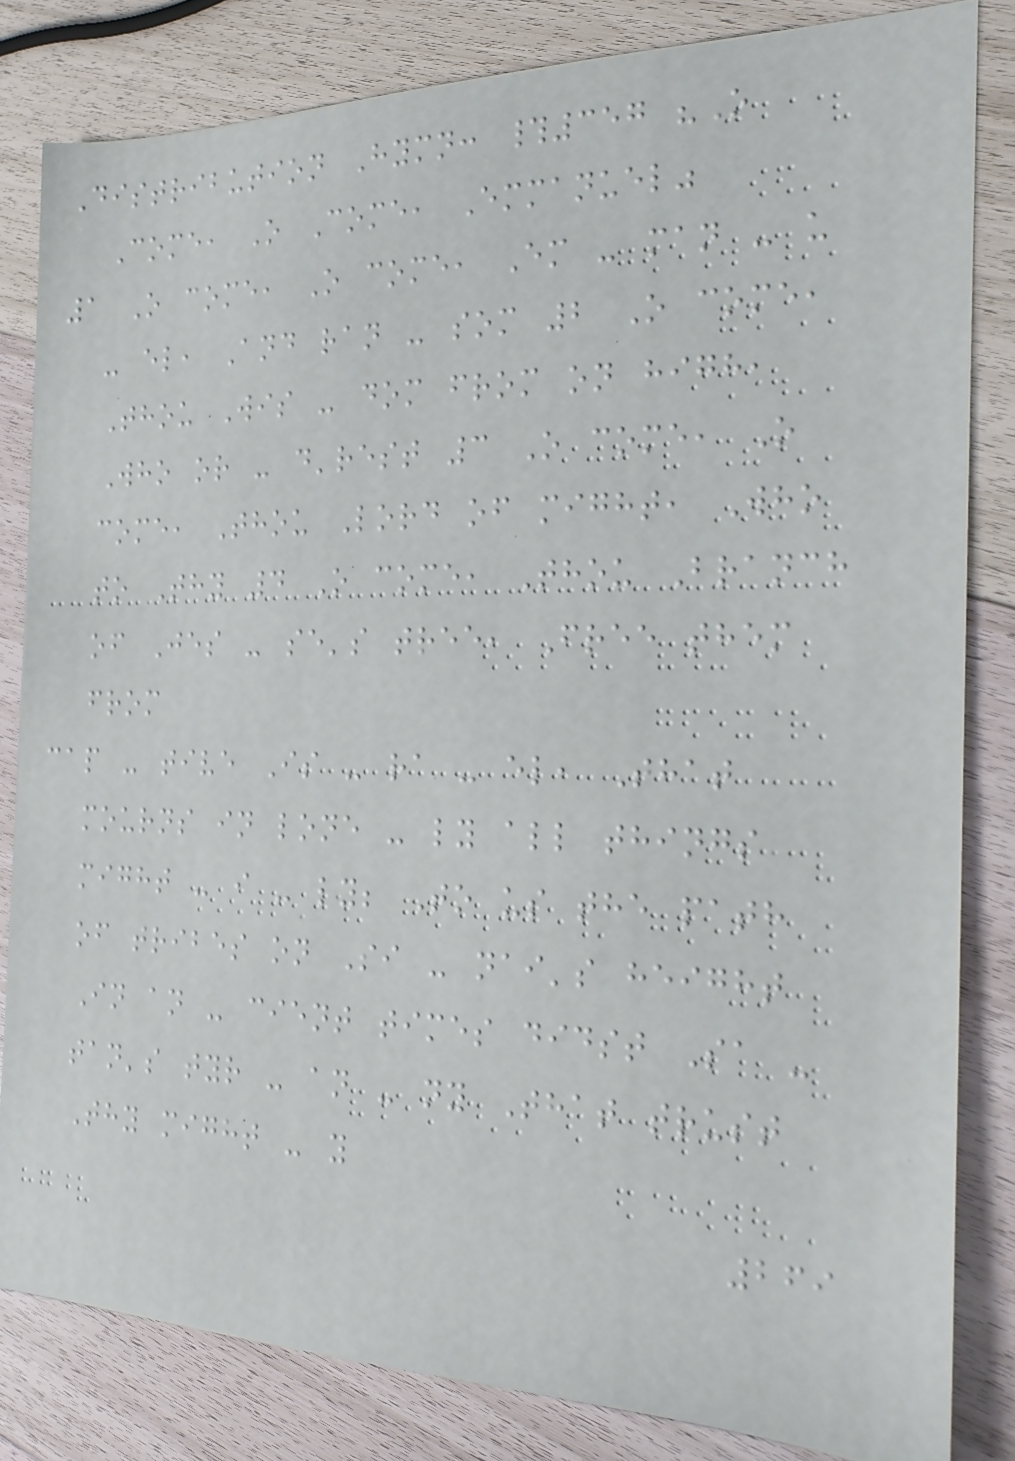Distribution Hymn: #357 "O
Come, O Come, Emmanuel"
1 O come, O come, Em - man - u
- el, And ran - som 2 O come,
Thou Wis - dom from on high,
Who or - d'rest 3 O come, O
come, Thou Lord of might, Who
to Thy 4 O come, Thou Branch
of Jes - se's tree, Free them
from
cap - tive Is - ra - el, That
mourns in lone - ly all things
might - i - ly; To us the path
of tribes on Si - nai's height
In an - cient times didst Sa -
tan's tyr - an - ny That trust
Thy might - y
269
